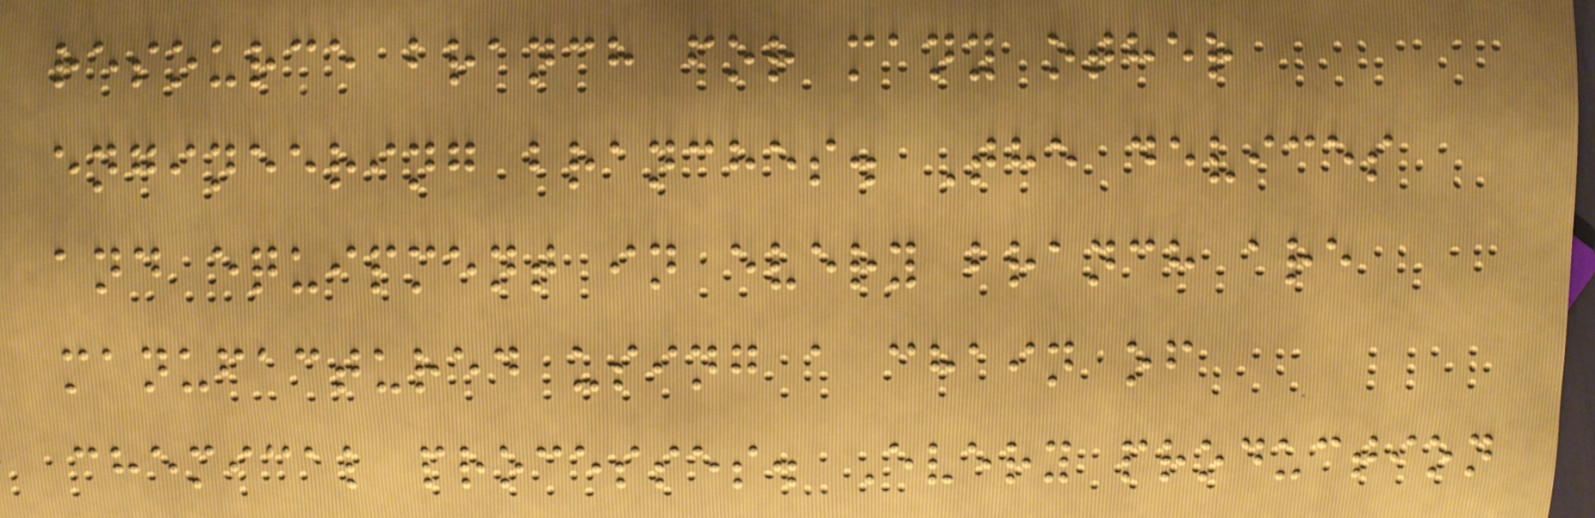resource branch for many other
engineering branches. The devices
and equipment in every branch are
manufactured using a chain of
chemical processes. Every production
